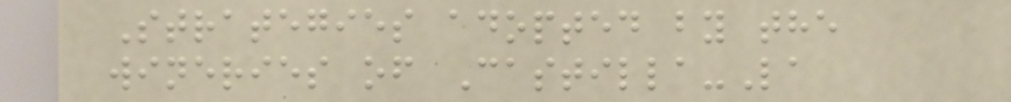Strategies adopted by the
wineries of Castilla-La
